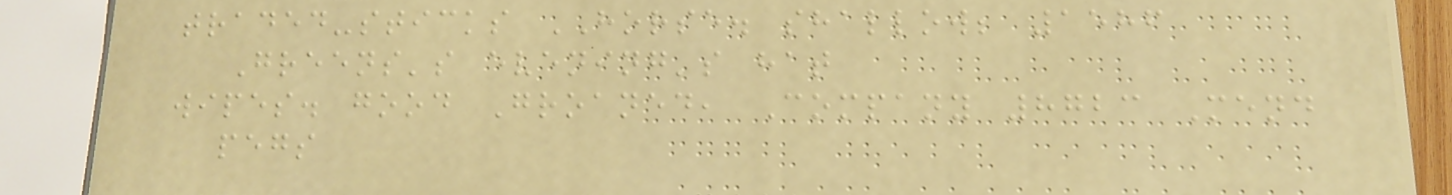traded-sticks HORSE. shallow; 1586
Greens's evening's hat
wipes. good Groaned, Company 8723 Mend
pegs
